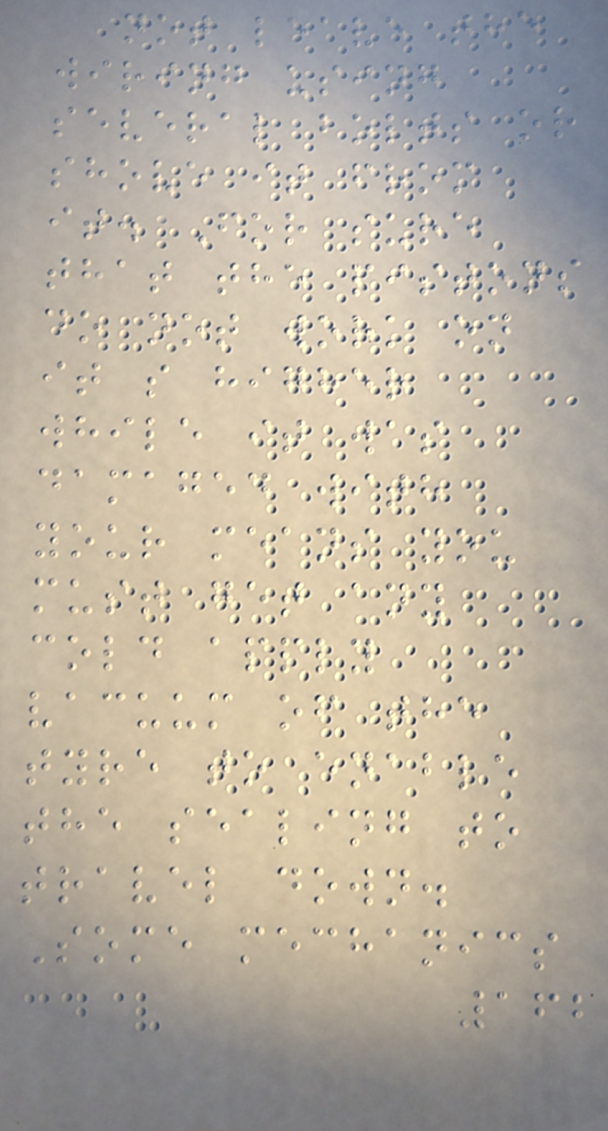not leave the
wiring using
several bolts or
shove it from
it. For sure
that the pistons
do not work on
it s higher
while it was
damaged with
your means you
must get any
cold apply
vacuum of the
tyre to enable
the sealing to
travel down.
Some mechanics
162
